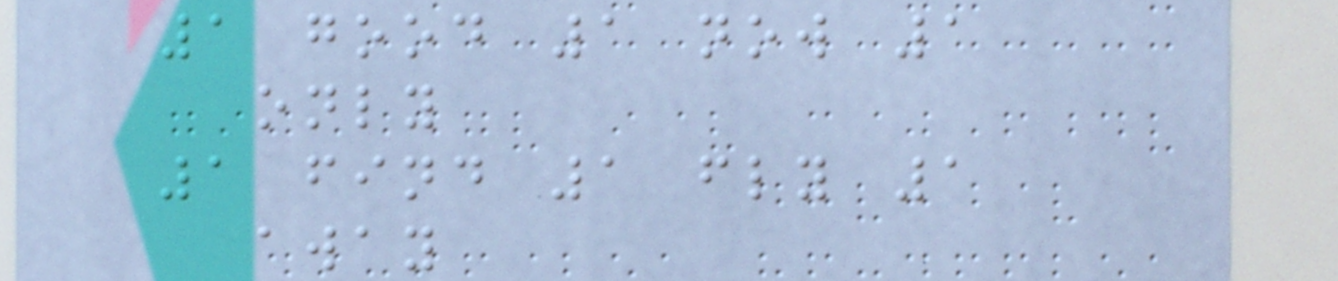1 good 1 now 1
only
1 find 1 fly 1
away
